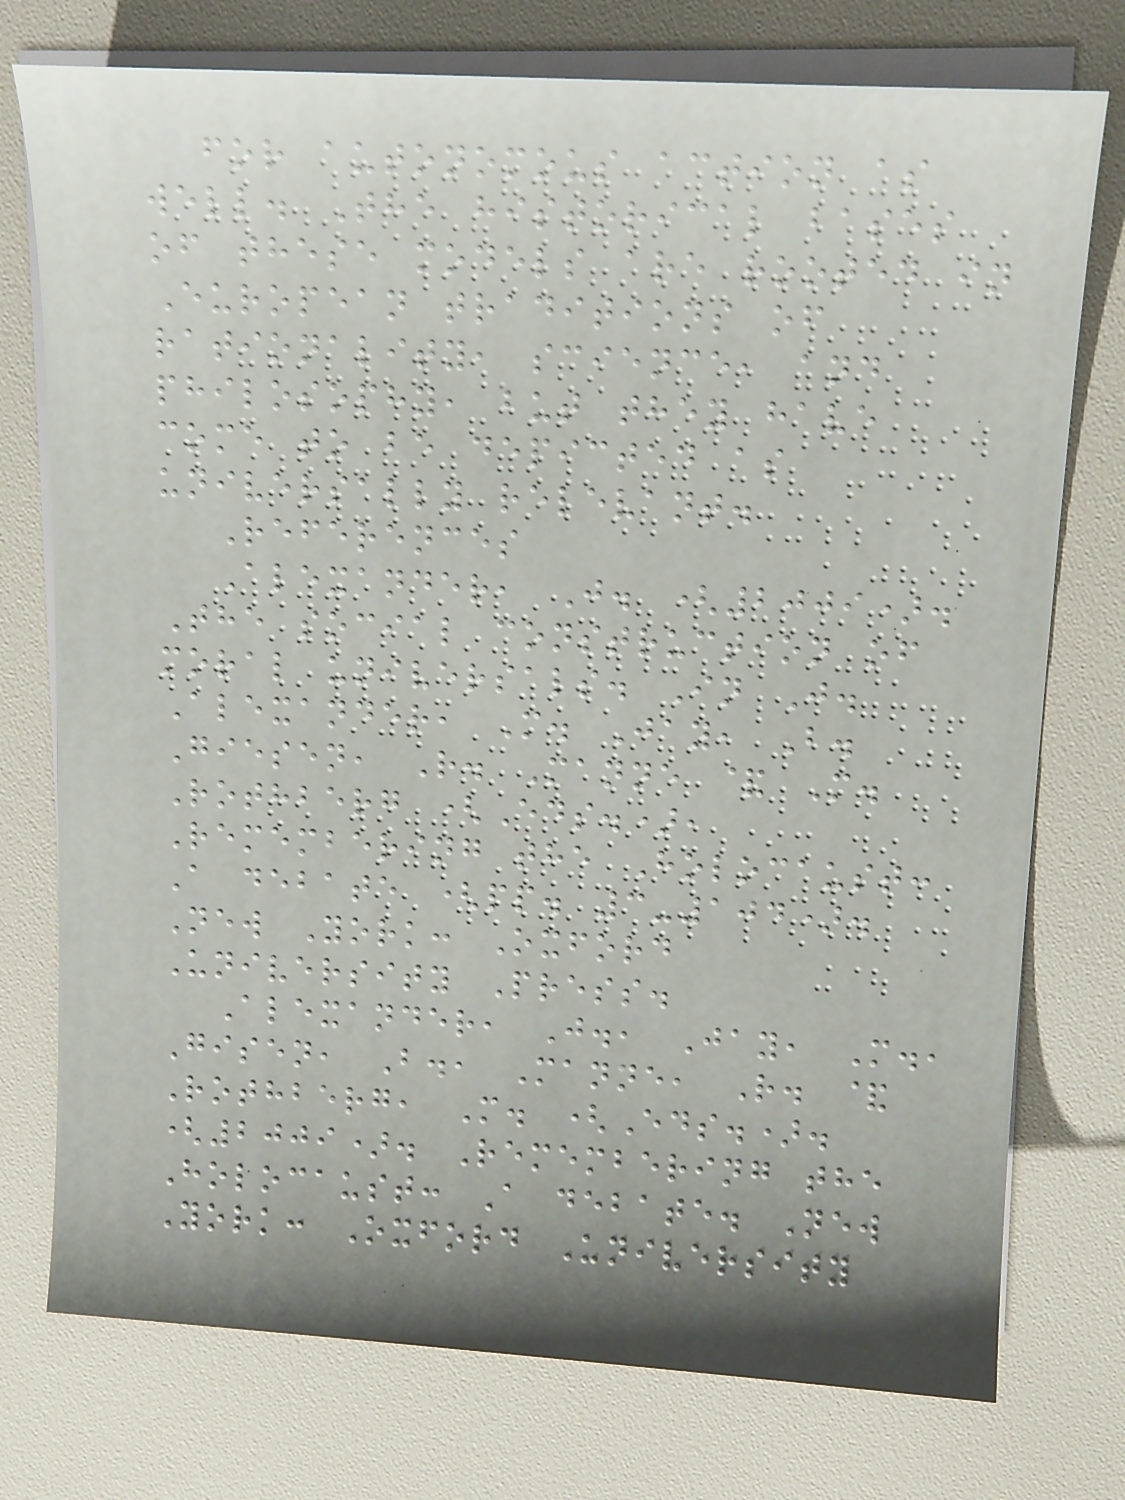for autonomous action as
well. The historical bases
of these models are rooted in
European traditions of
rationality, science, and
philosophy, but they have
come to be depicted as
universally relevant.
References
Alexander, J. (2009).
The social construction of
moral universals. In J.
Alexander, M. Jay, B.
Giesen, R. Manne & M.
Rothberg (Eds.),
Remembering the Holocaust:
A debate (pp. 3-104).
New York: Oxford
University Press.
Alexander, J., Jay, M.,
Gisen, B., Manne, R. &
Rothberg, M. (Eds.).
(2009). Remembering the
Holocaust: A debate. New
York: Oxford University
